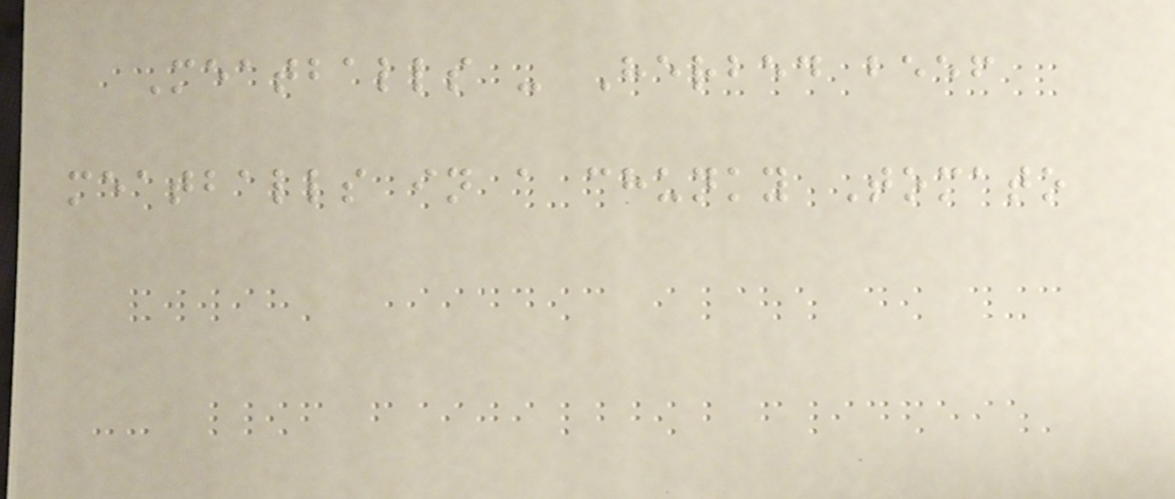Meatballs - Herbed beef
meatballs in a chunky Tomato
